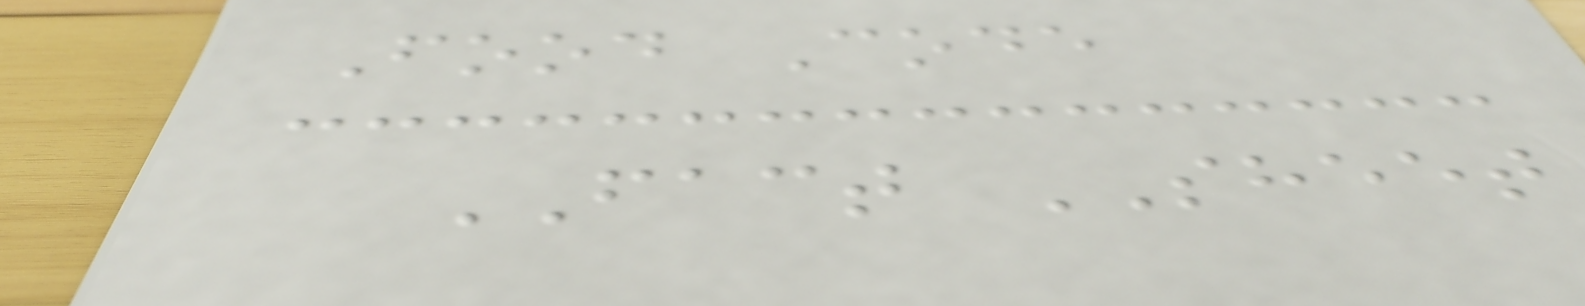Food Code
FACT SHEET
